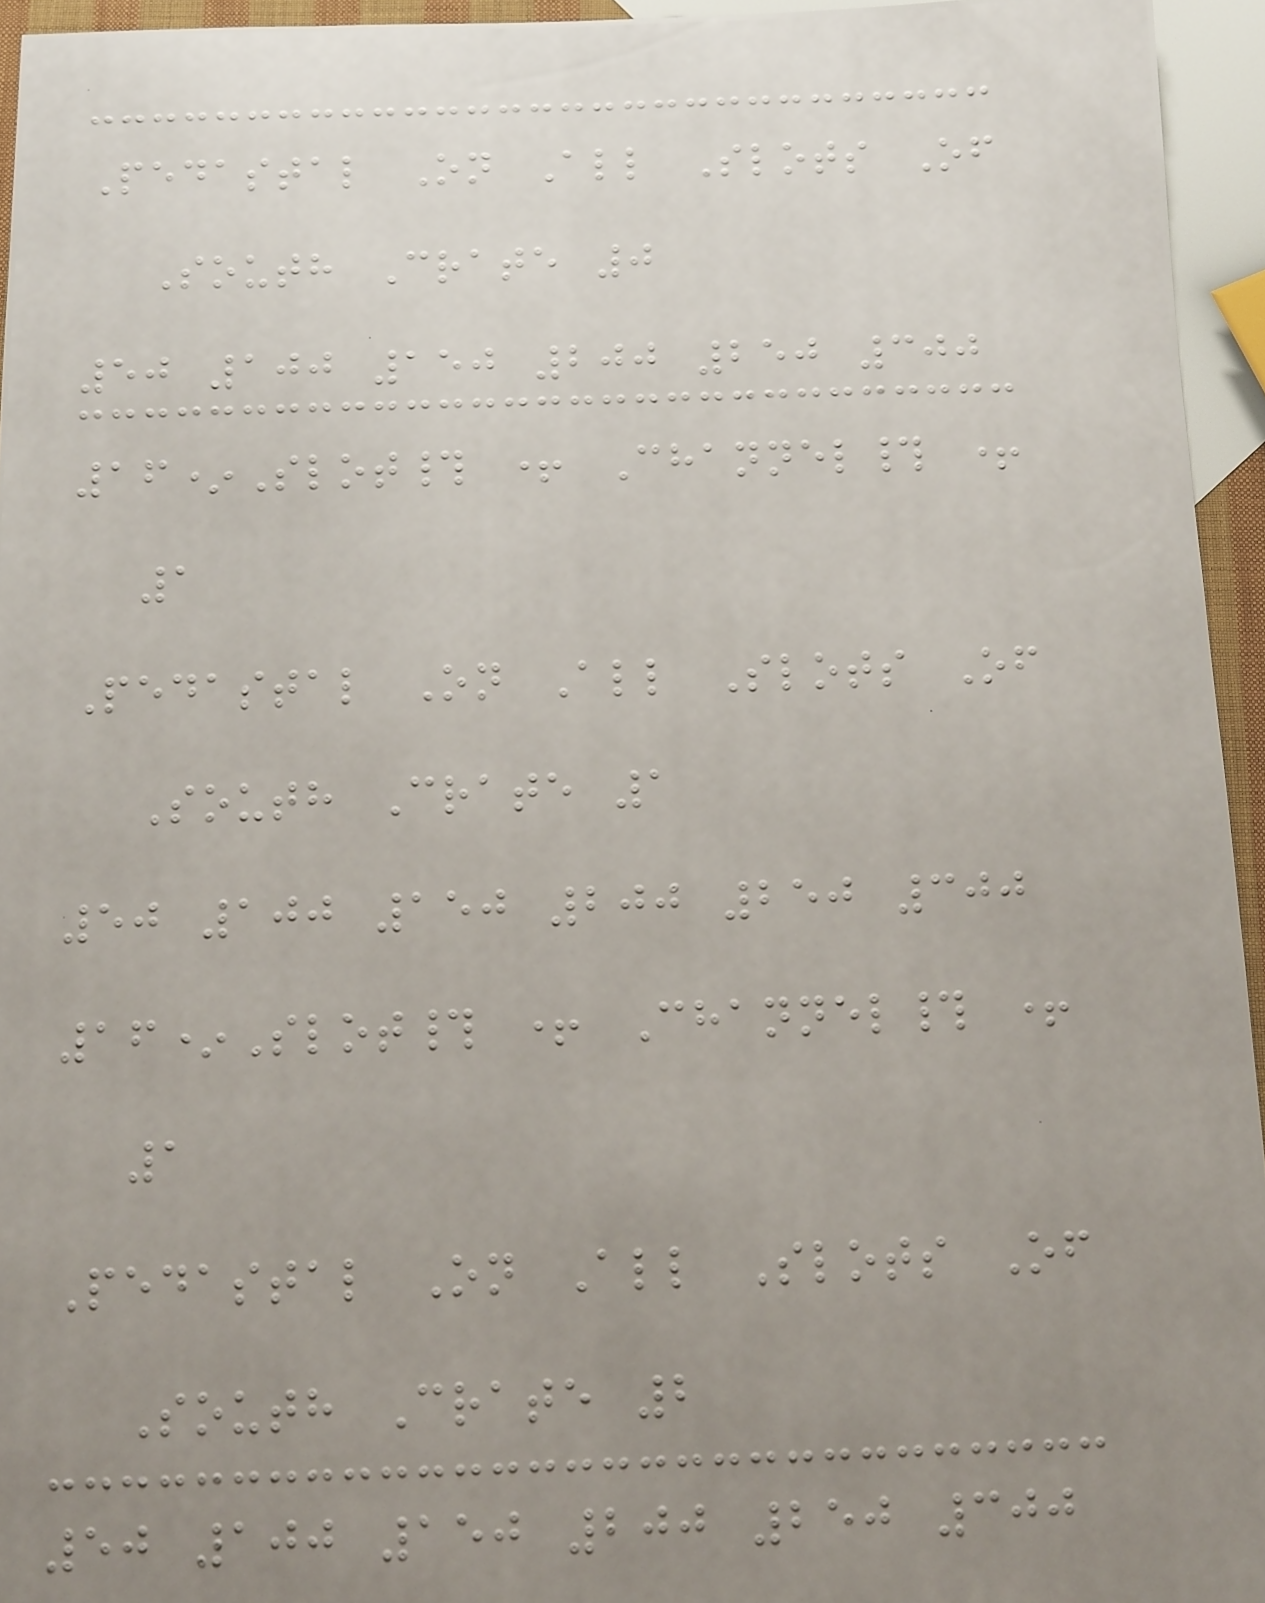Pedastal On All Slots Of
South Crate 0
50 100 150 200 250 300
16*Slot# + Channel# +
1
Pedastal On All Slots Of
South Crate 1
50 100 150 200 250 300
16*Slot# + Channel# +
1
Pedastal On All Slots Of
South Crate 2
50 100 150 200 250 300
